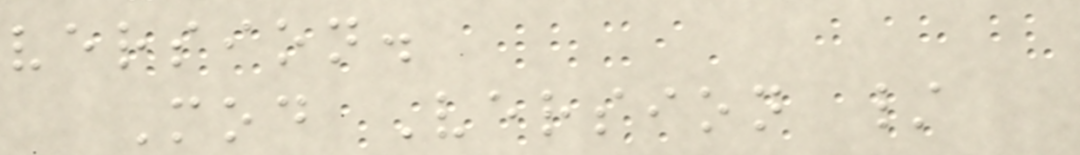version.
Mod Version /
